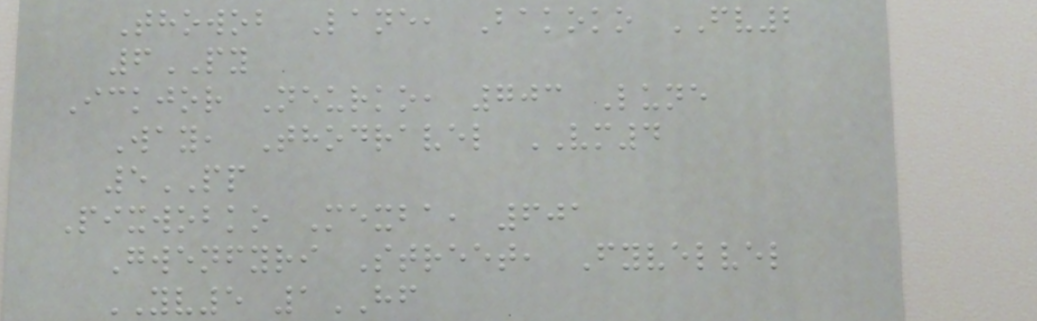Thowob Lane, Bakoko FV2
6PY
Ickjor Neurko, 703 Lune
Way, Thodravel VM4
5PP
Pixwobko Mexba, 601
Gwenfyri Street, Fyvelvel
YV5 1HF
